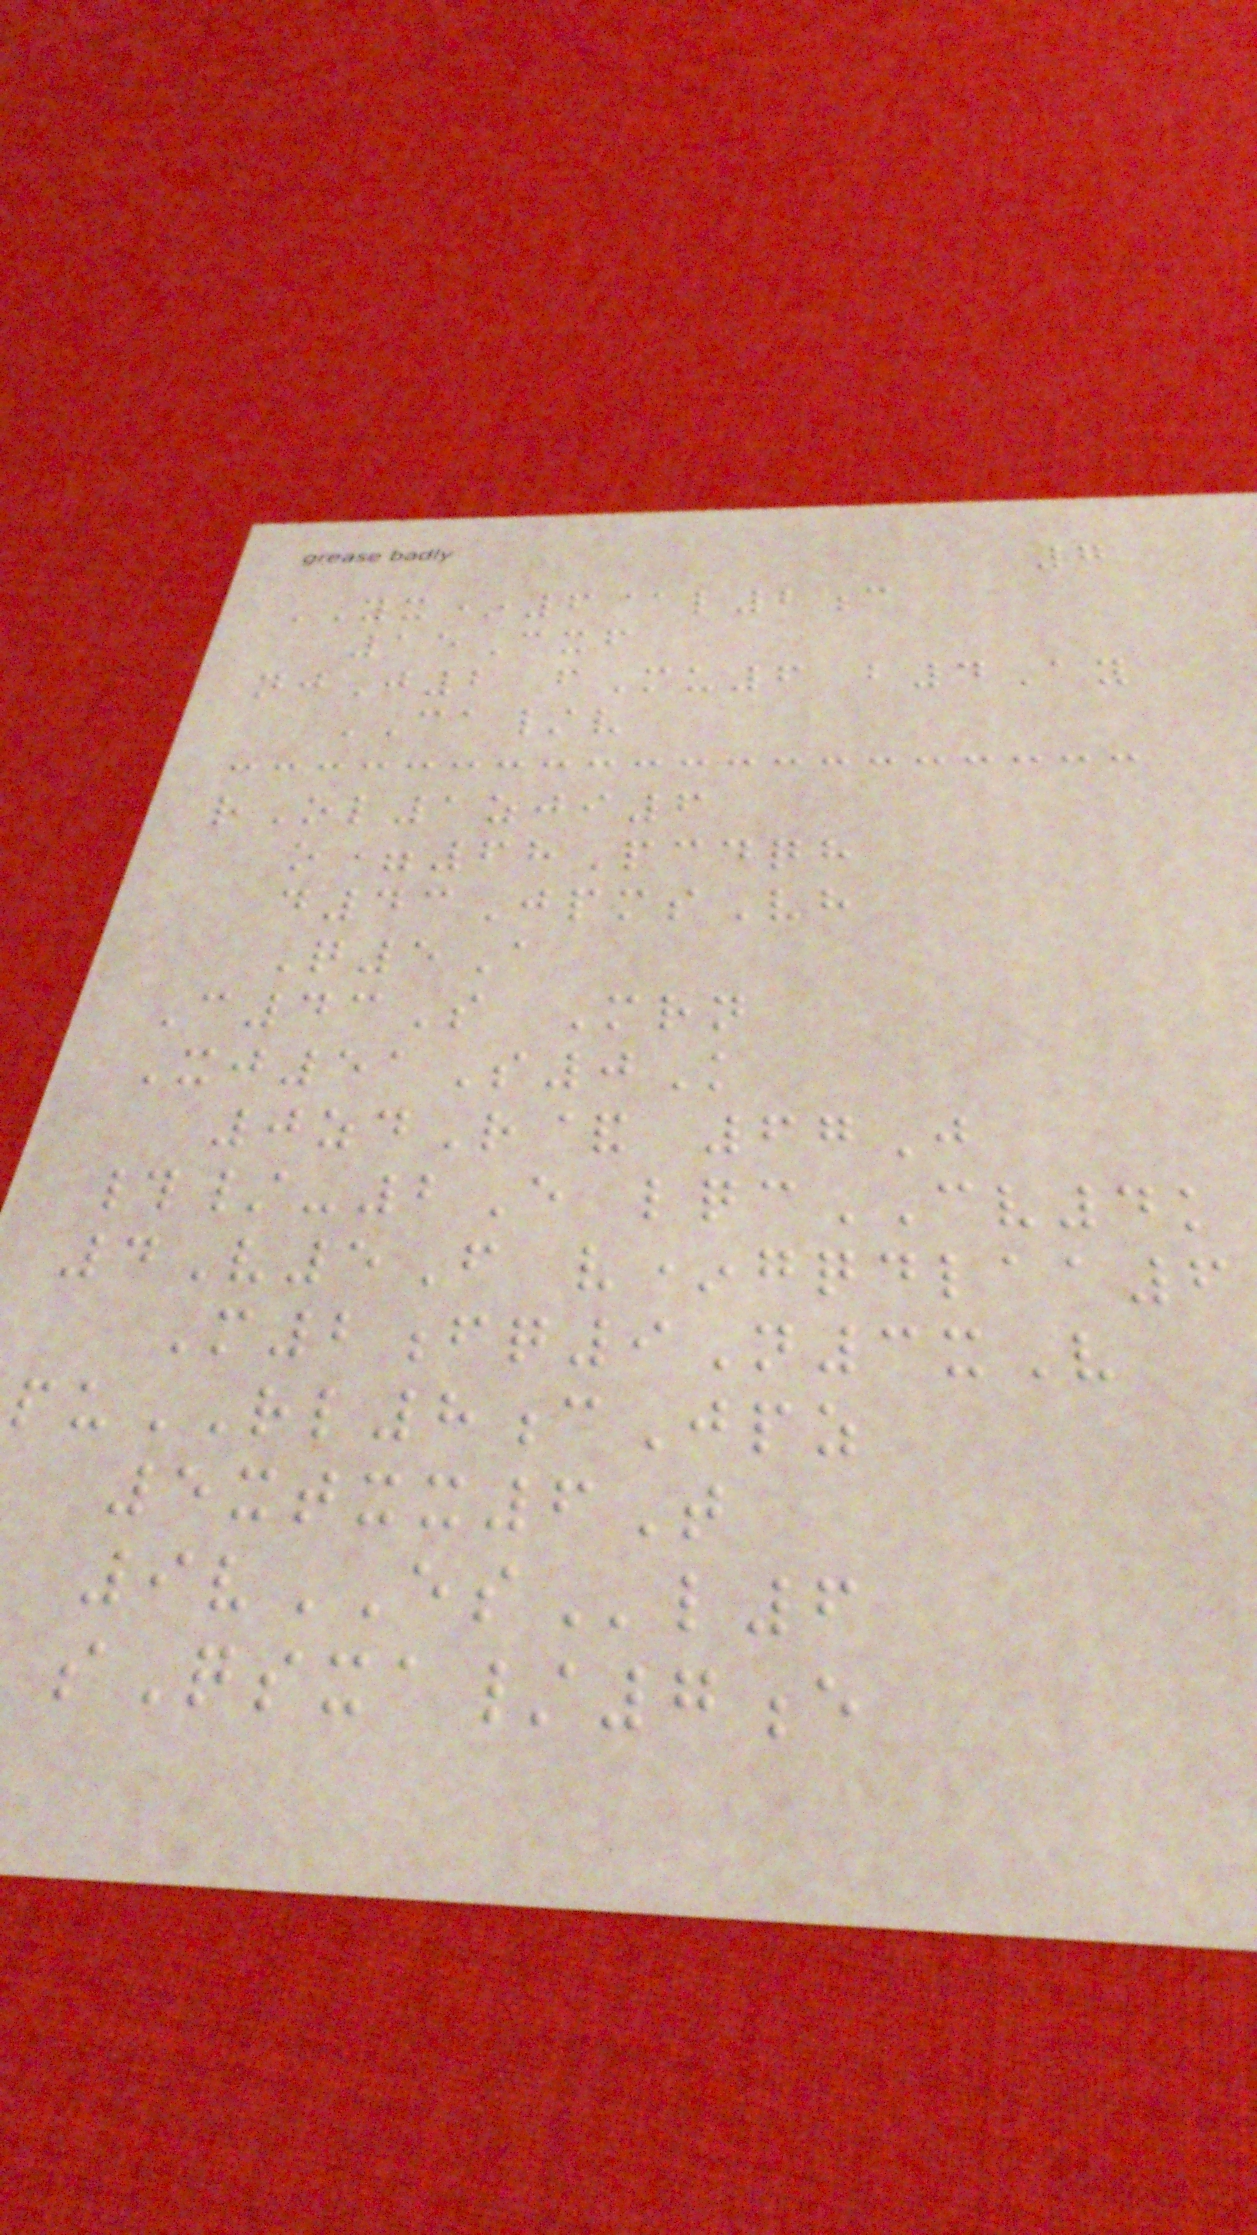7
YX*6@l2c
15Cxf
njJ2 fMu6 b4Ay
CA/v
rOl1zji6
o=68Pcdqh
d43JpmsVh
Q5A
C43S Mrn
Xj51S0K
0zdR& 67J
#/-2E lqcCV4k
4V5F v*gqdlaa6
M2fq9N3xV
puRL8cJpz
5xtxx6T
9vESl6
sQsxa/7e
